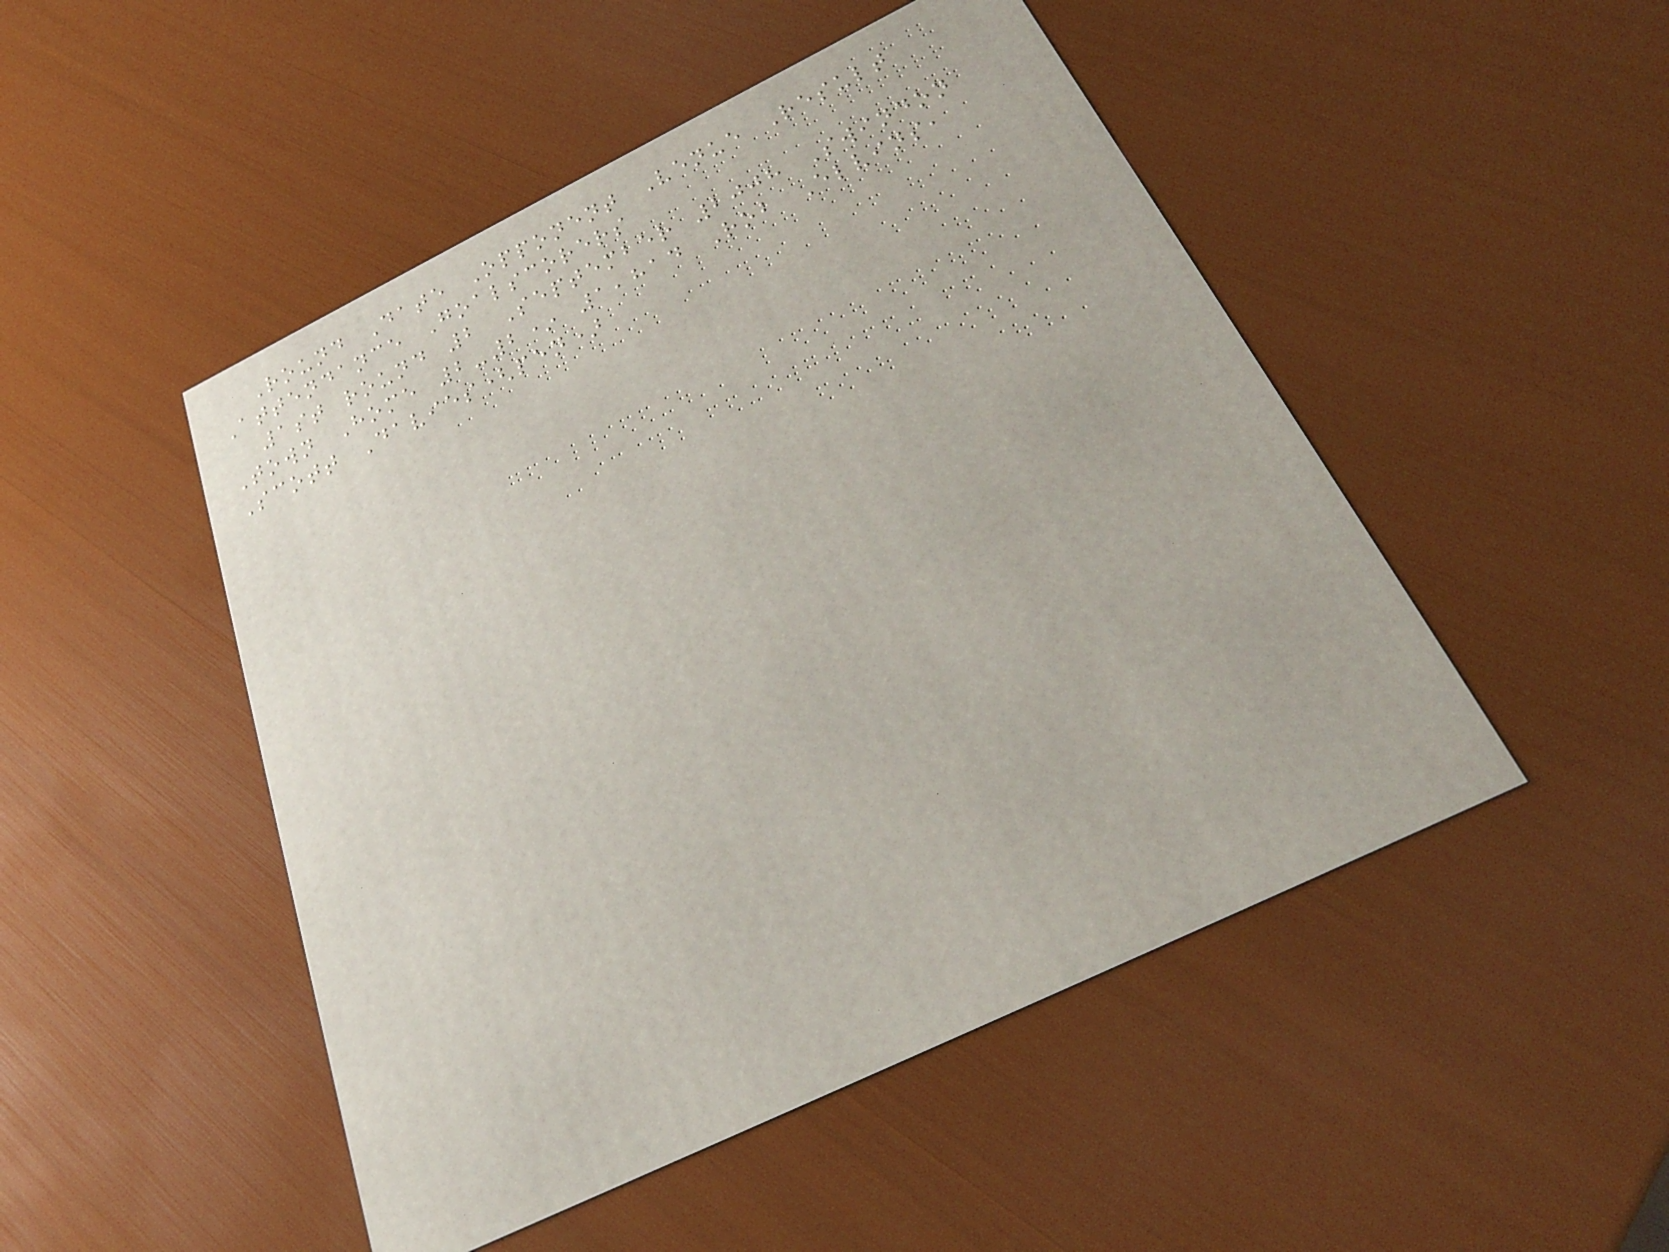Round Date Opponent Venue Result
Attendance Goalscorers
1st round 2 September 2008 Swindon
Town Home 2-2* 1,814 Rob Elvins,
Scott Davies(pen)
